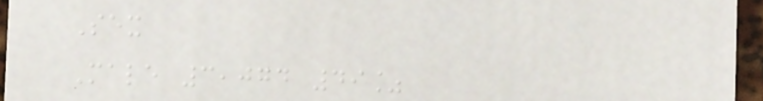Sex
Male 3,074 49%
